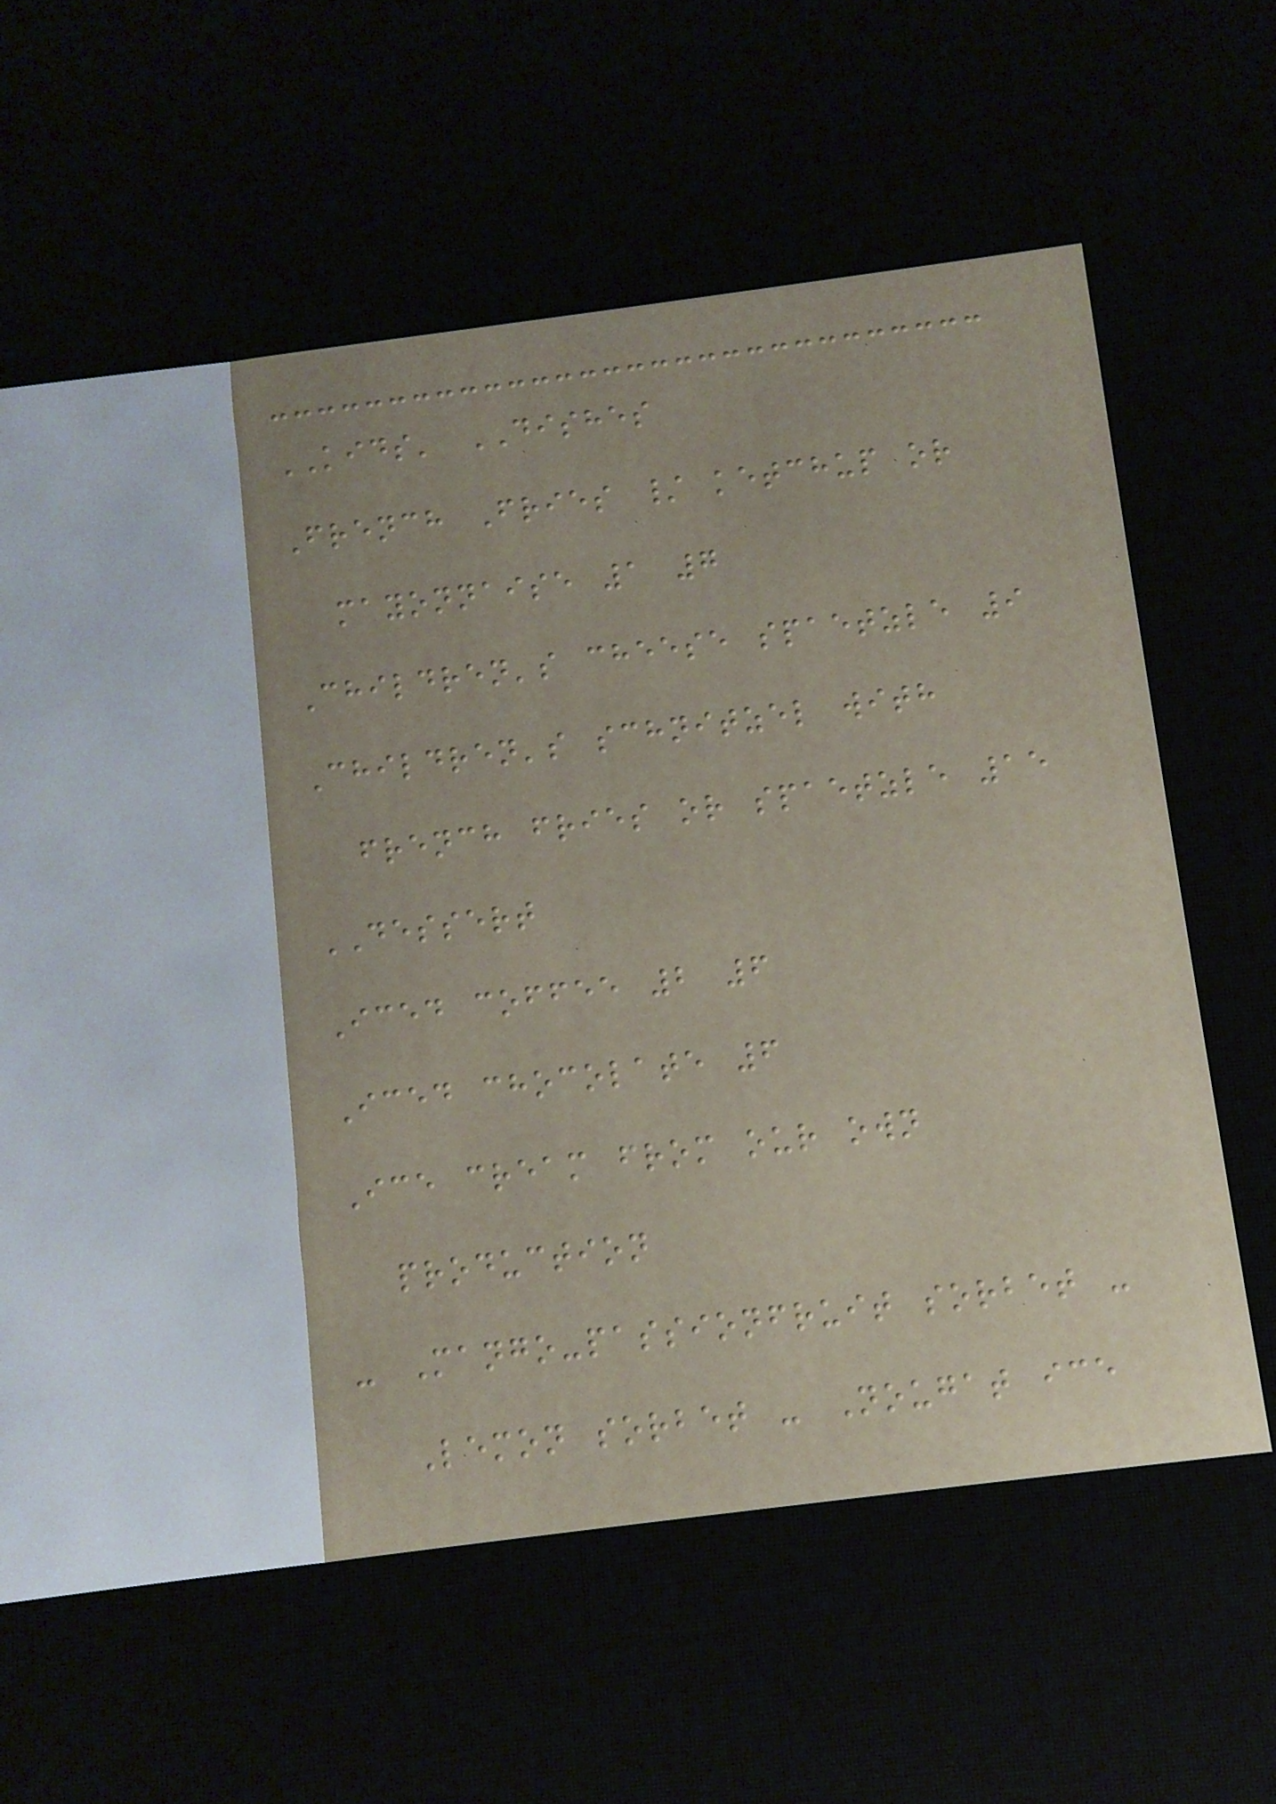KIDS' DISHES
French Fries / ketchup or
mayonnaise 1 7
Children's cheese spaetzle 9
Children's schnitzel with
french fries or spaetzle 15
DESSERT
Iced coffee 2 6
Iced chocolate 6
Ice cream from our own
production
- Mango-passionfruit sorbet -
Lemon sorbet - Nougat ice
